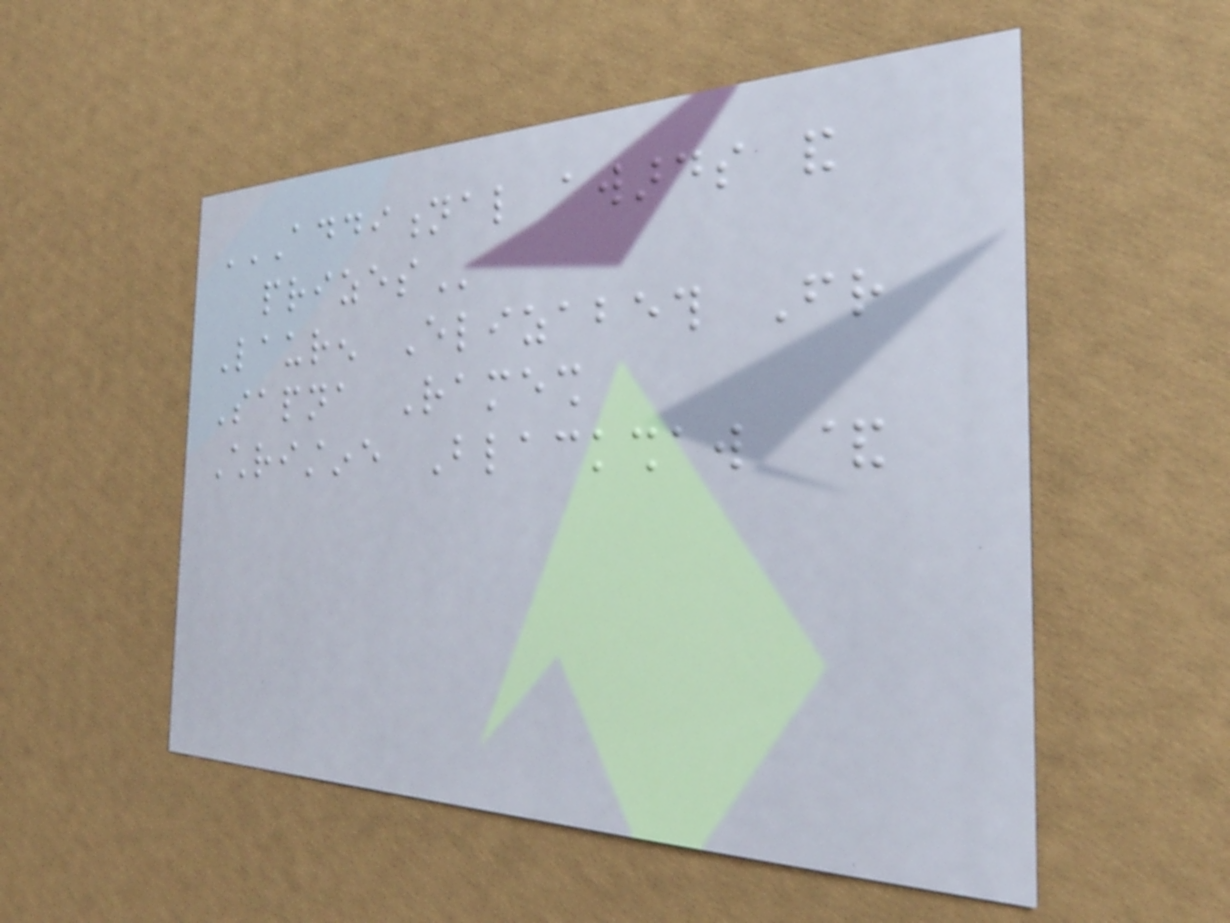ADDITIONAL AWARDS AND
PRIZES
Lauren Elizabeth Friend
Sapna Ramesh
Christine Blackshaw &
